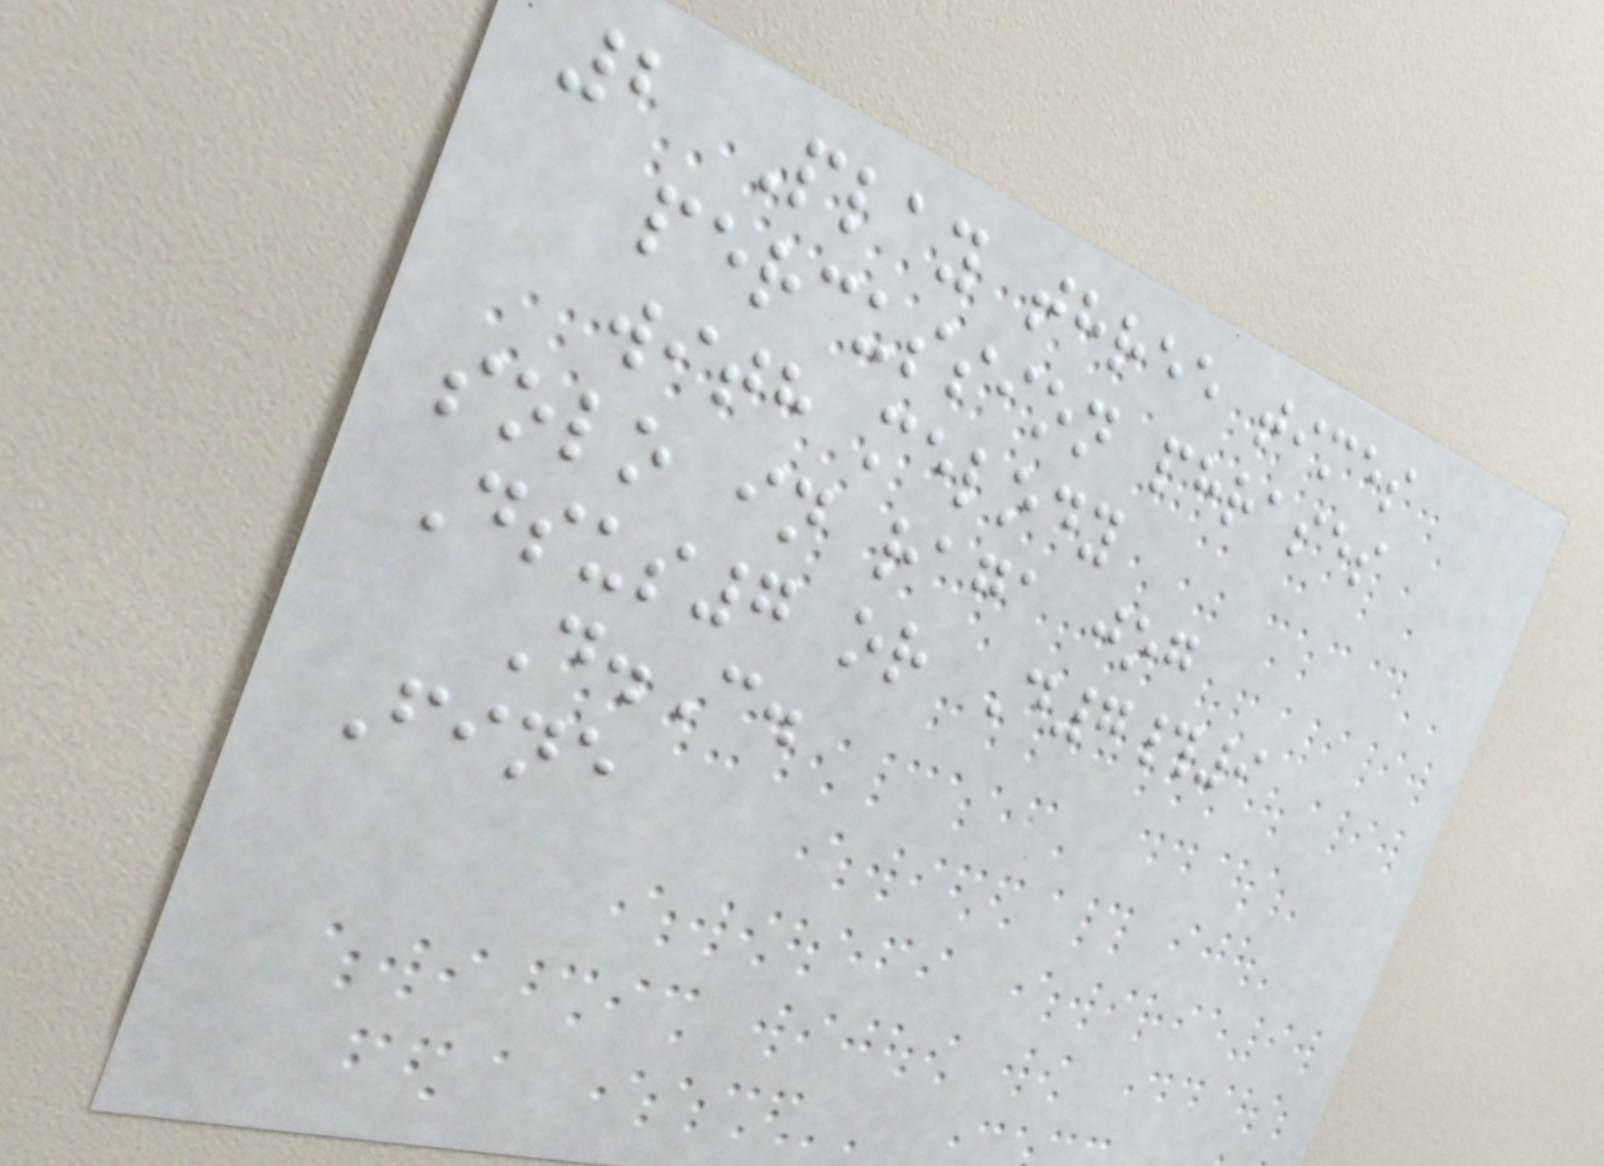2 Play three times
percussion phrases
with melody
solo in raga jog
Dsus7 or D7#9
D.C.
Fine
